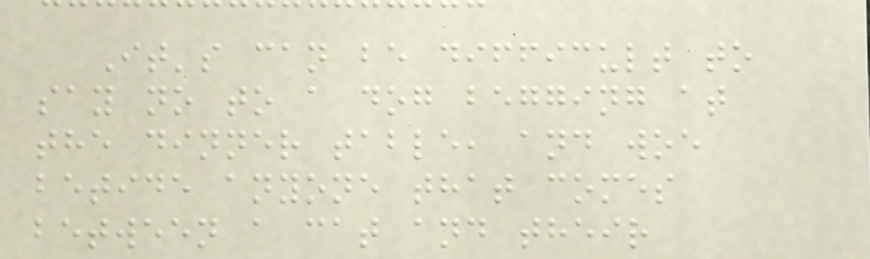It's can be difficult to
say no to a dog begging at
the dinner table, and woe
betide anyone that comes
between a cat and their
